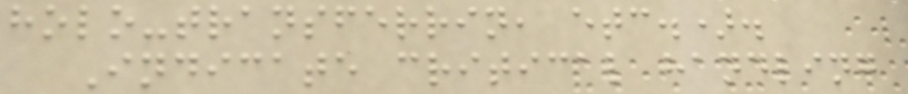holo-transferrin, etc.).
Indicate critical handling
